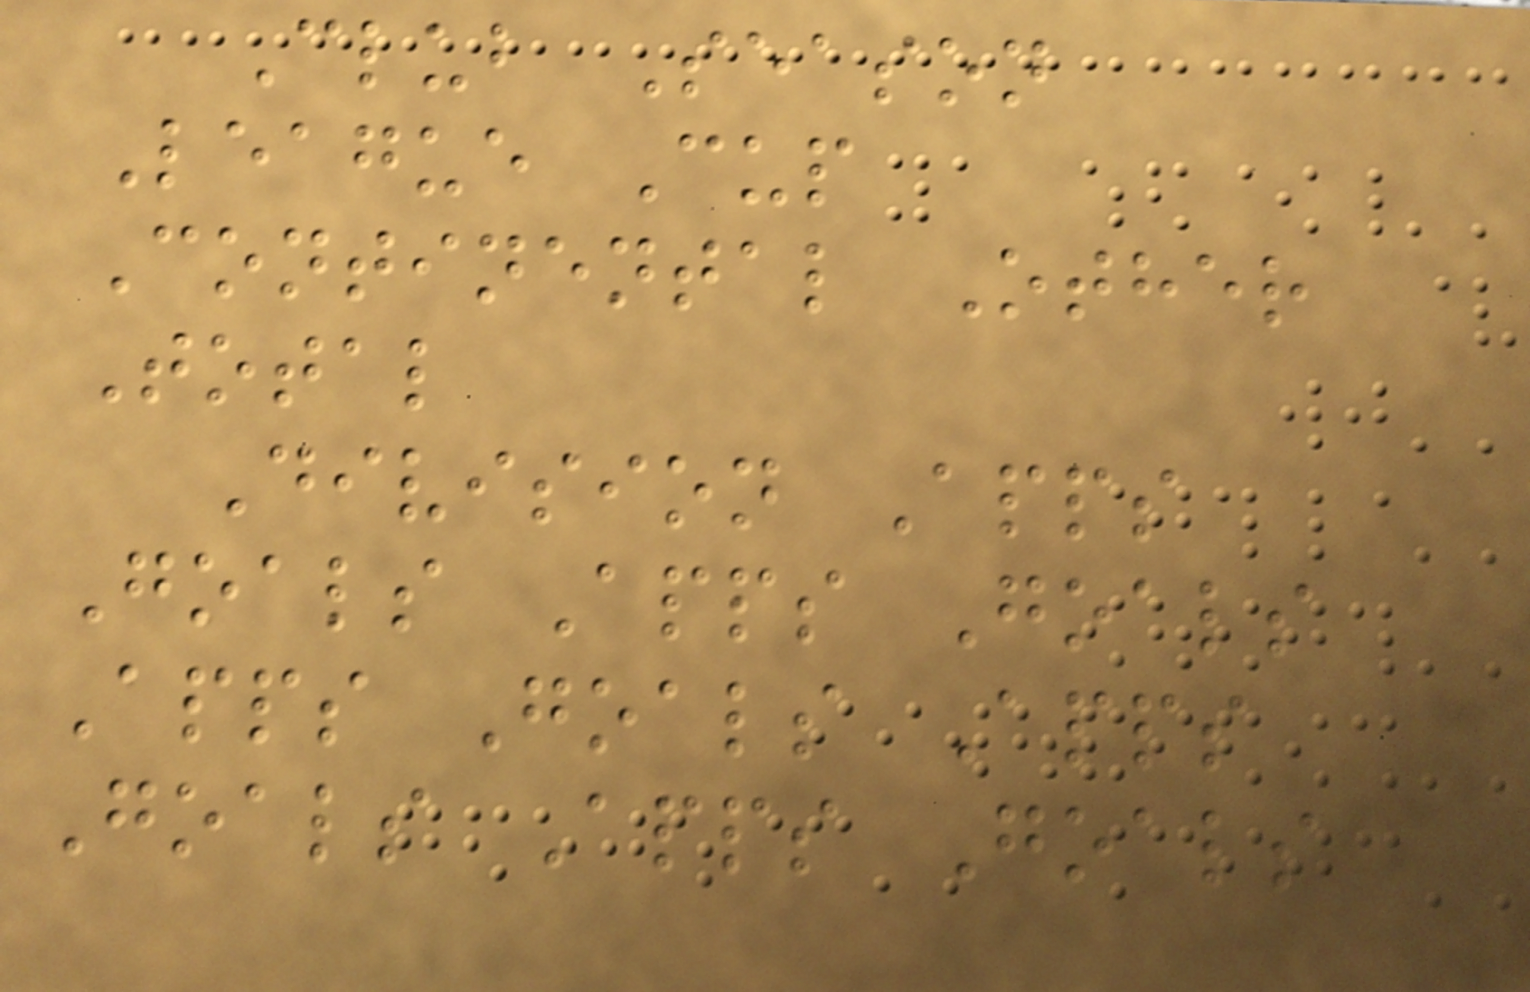Club Season
League Cup
Continental Other
Total
Division Apps
Goals Apps Goals
Apps Goals Apps
Goals Apps Goals
